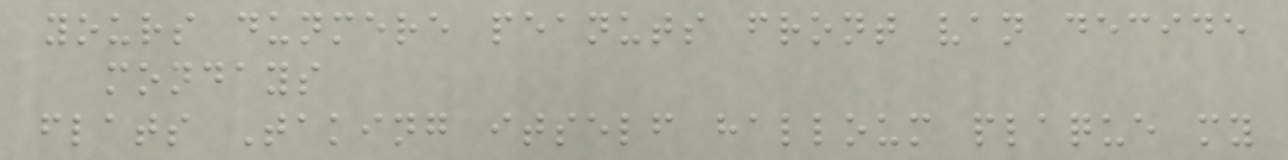yours dunmere peanuts front van decide
mondays
flats Taking itself halloum plaque my
